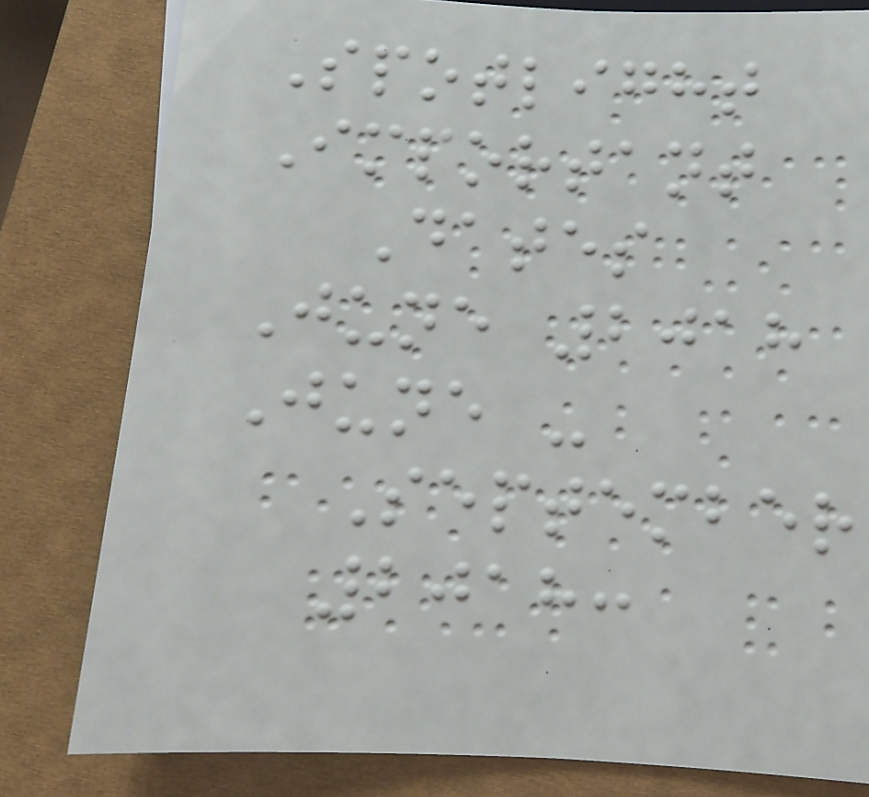Spotlight
Important
Dates
June 2018
June -
September
2018:
